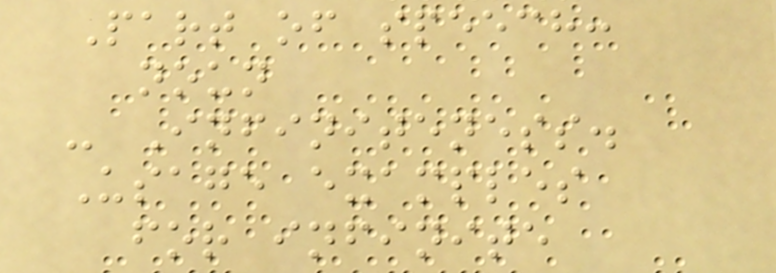Part of speech:
noun
- Infiniteness.
Usage examples
for infinite
